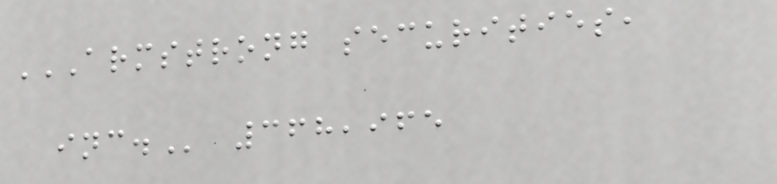ARMSTRONG SECURITIES,
INC. 368,965
